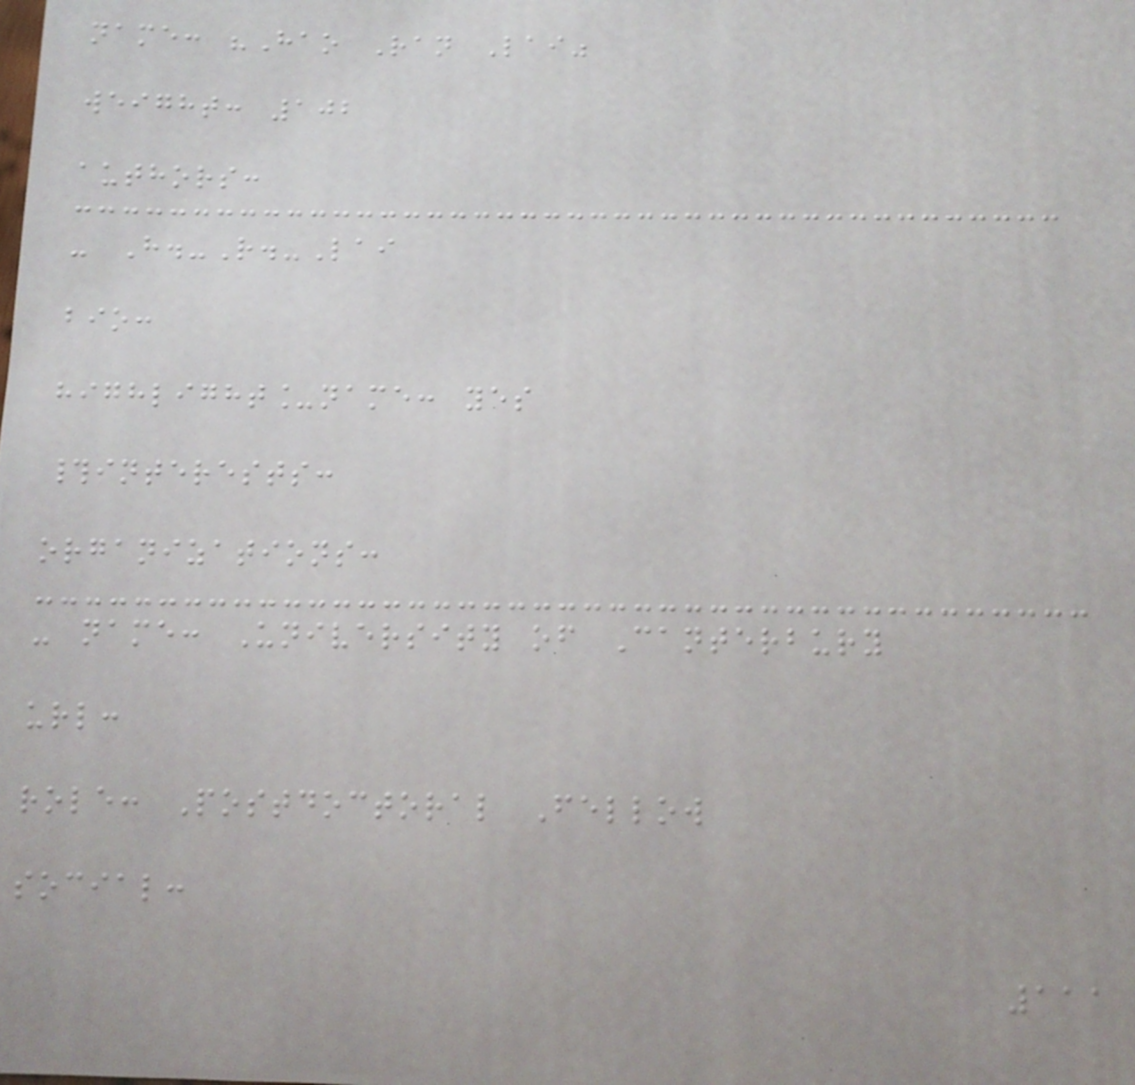name: "Hao Ran Lai"
weight: 102
authors:
- H.-R.-Lai
bio:
highlight_name: yes
#interests:
organizations:
- name: University of Canterbury
url:
role: Postdoctoral Fellow
social:
111
